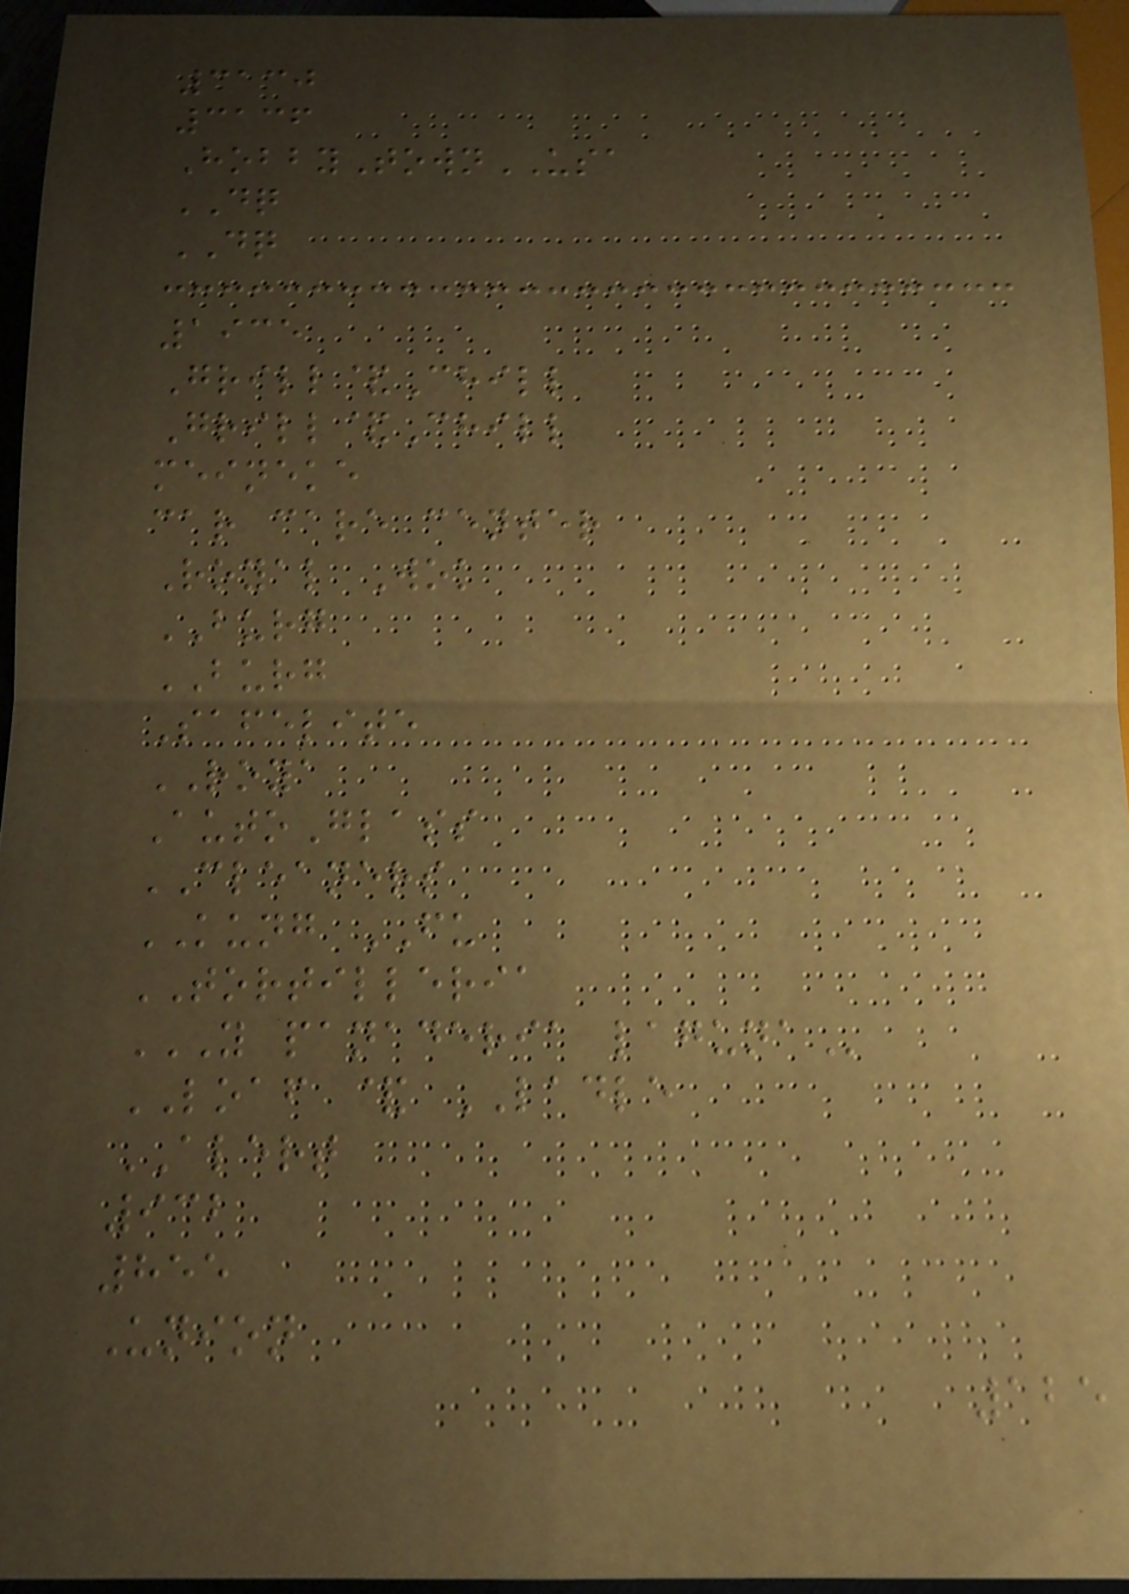3130
3136
HobbyTownUSA
DQ
DQ
1935
Grill&Chill
Grill&Chill
meineke
car care center
Royal Wok
BURG
BURG
Safelite
ROYA
AutoGlass
CLEANERS
KUNG FU
TORTILLERIA
Y PANADERIA LAGUNA
LOAF & LADLE
ALERT
932
855
Union
125
